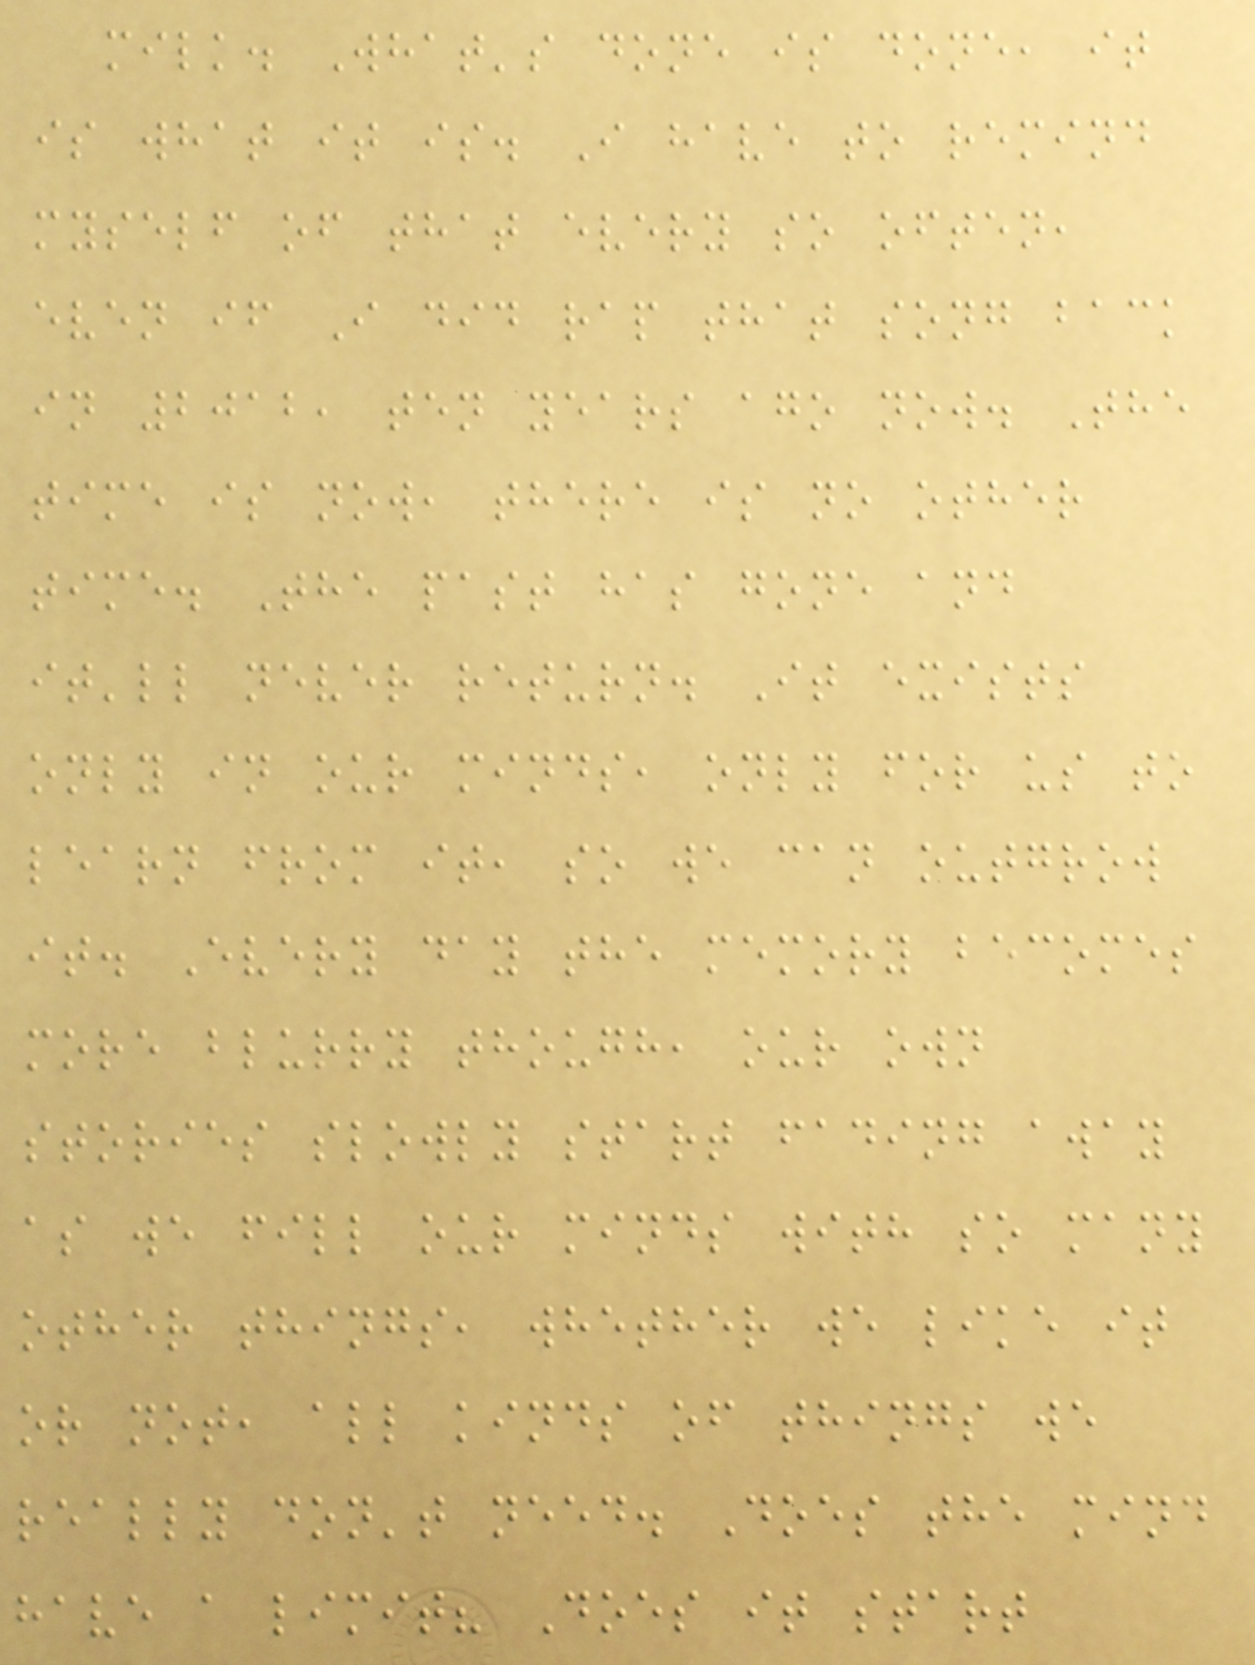milk. What's done is done, it
is what it is. I have to remind
myself of that every so often,
even if I did rap that song back
in 2012, ten years ago now. The
time is now, there is no other
time. The past has gone and
it'll never return. It exists
only in our minds, only for us to
learn from it, so we can outgrow
it. Every day the memory becomes
more blurry though, our own
stories slowly start fading away
as we fill our minds with so many
other things, whether we like it
or not, all kinds of things we
really don't need. Does the mind
have a limit? Does it start
